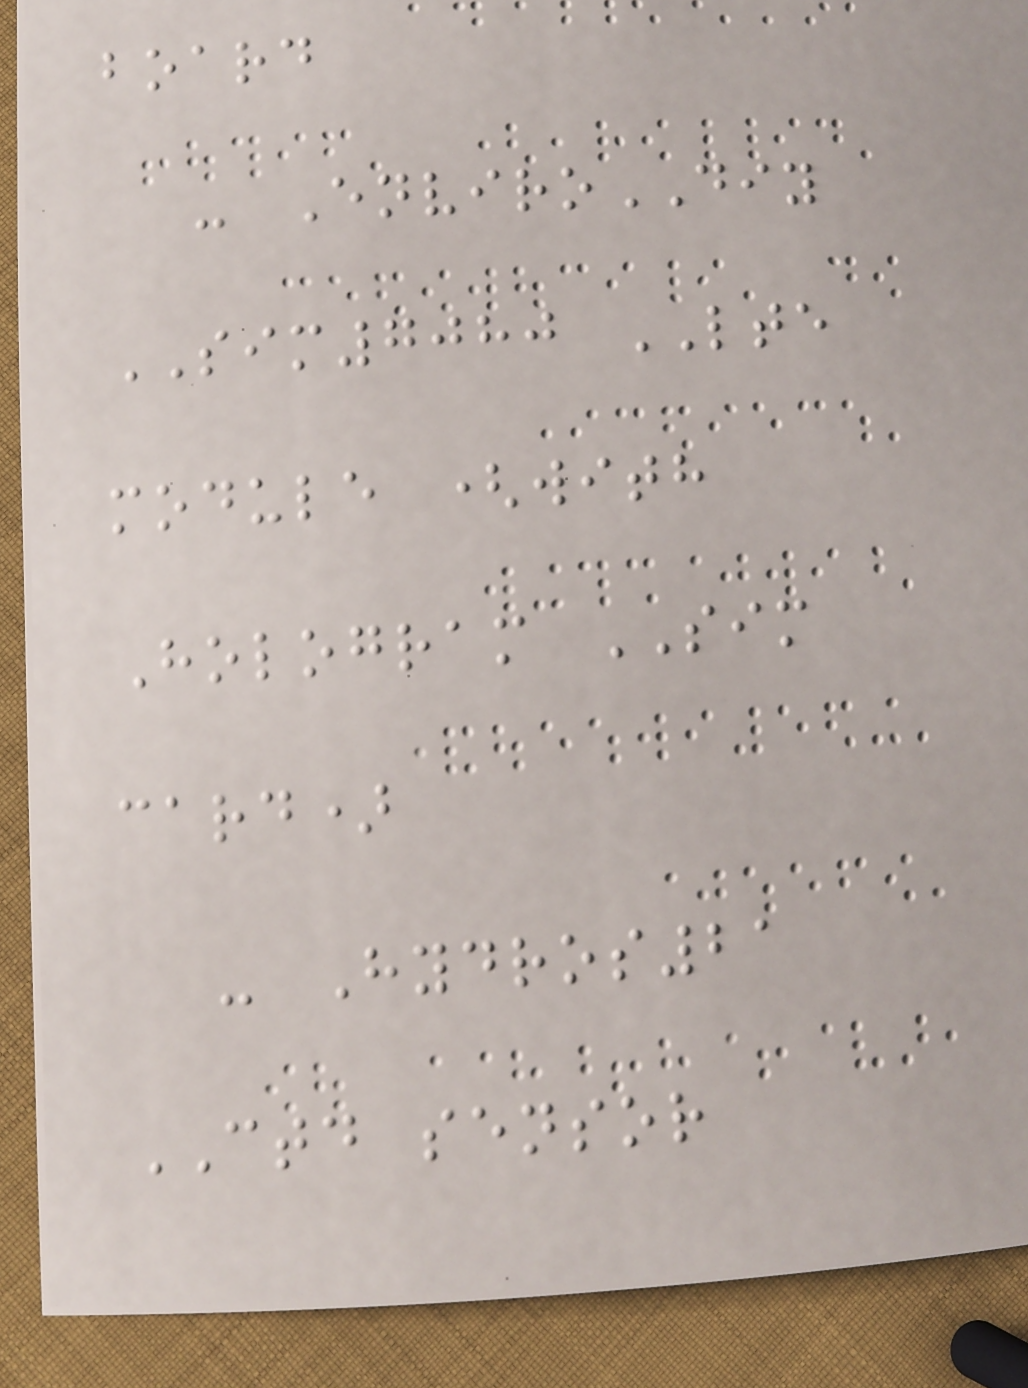board
- EnviroDIY
SIM7080 LTE
module (with
Hologram SIM
card)
- Hydros21
CTD sensor
